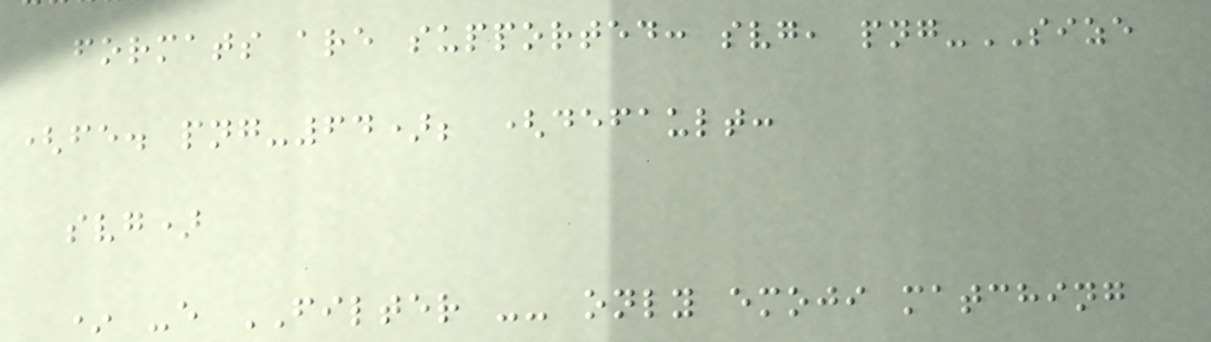formats are supported: svg, png-SIZE
(fe. png-64); (default:
svg)
* -e FILTER -- only emoji matching
